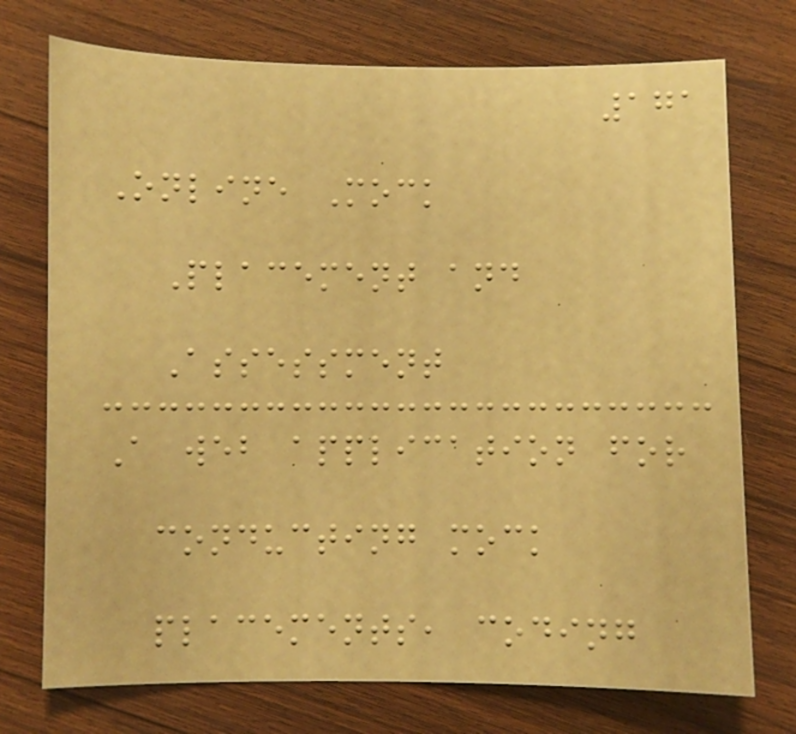171
Online Mock
Placement and
Assessment
A web application for
conducting mock
placements, coding
